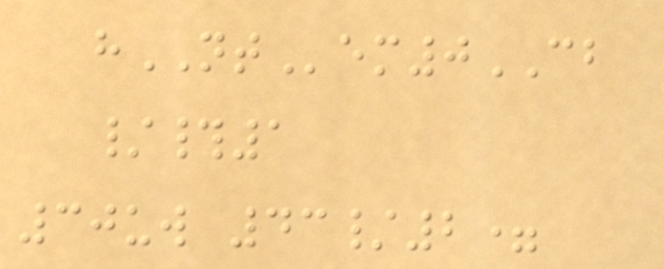hNTem0CB
/#1
30uw 43/2=
